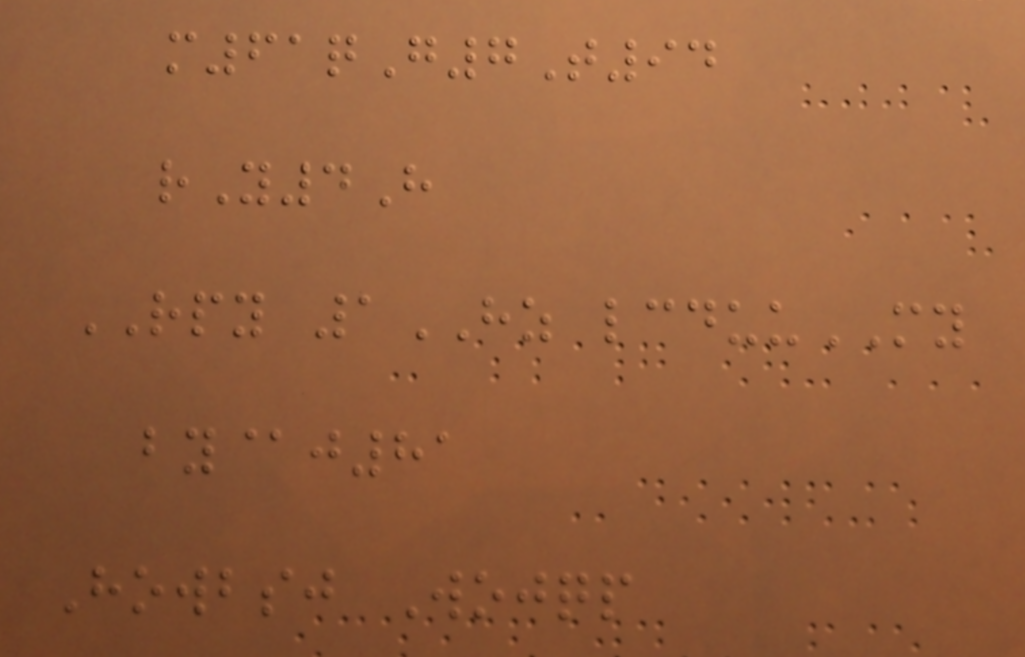m61qG7T94
rY4H
RPY 1HZ lcduuMY
by@j81
Howbsj Wojqp
